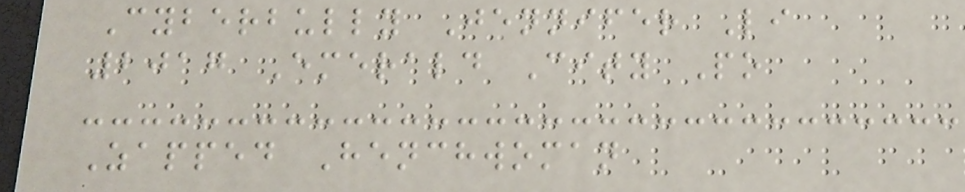Cyberbully Jennifer Li
2017 Emerald City Po
Zapped Henchwoman
